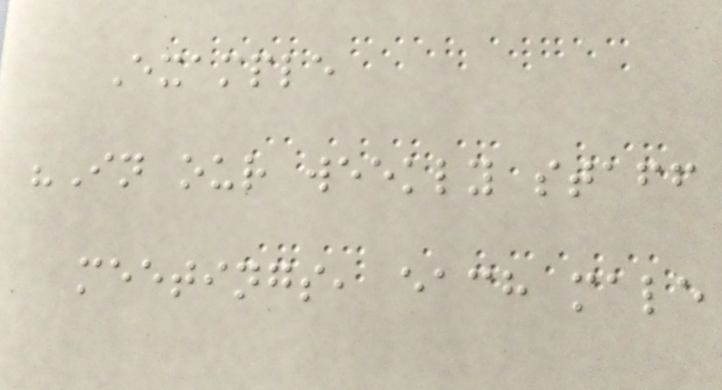Example
"In our weekly staff
meetings, each male
